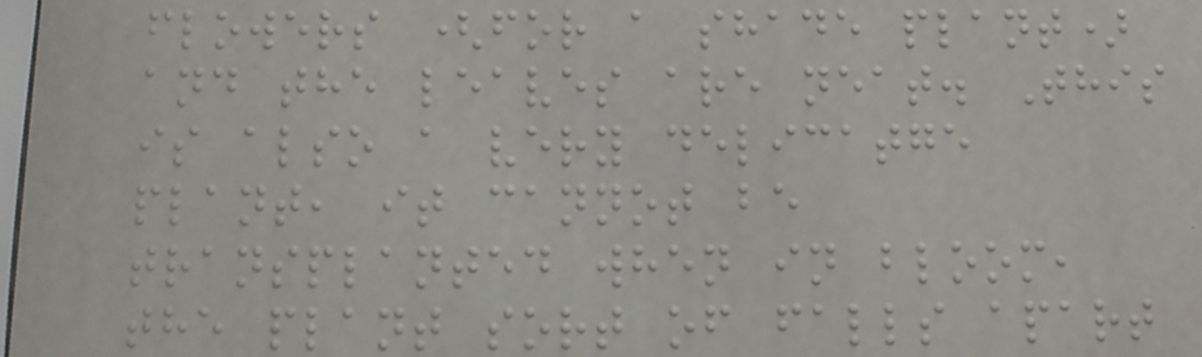flowers (for a shade plant)
and the leaves are neat. This
is also a very delicatge
plant, it cannot be
transplanted when in bloom,
the plant sort of falls apart
